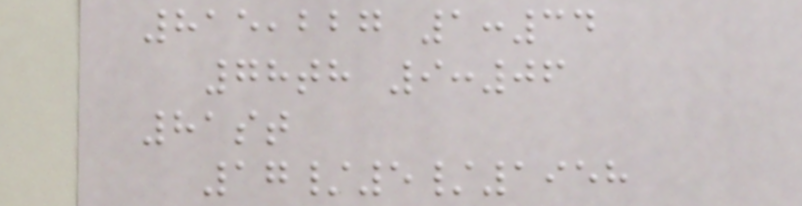815,227 1:34
78th 9:06
81st
17/5/1958
